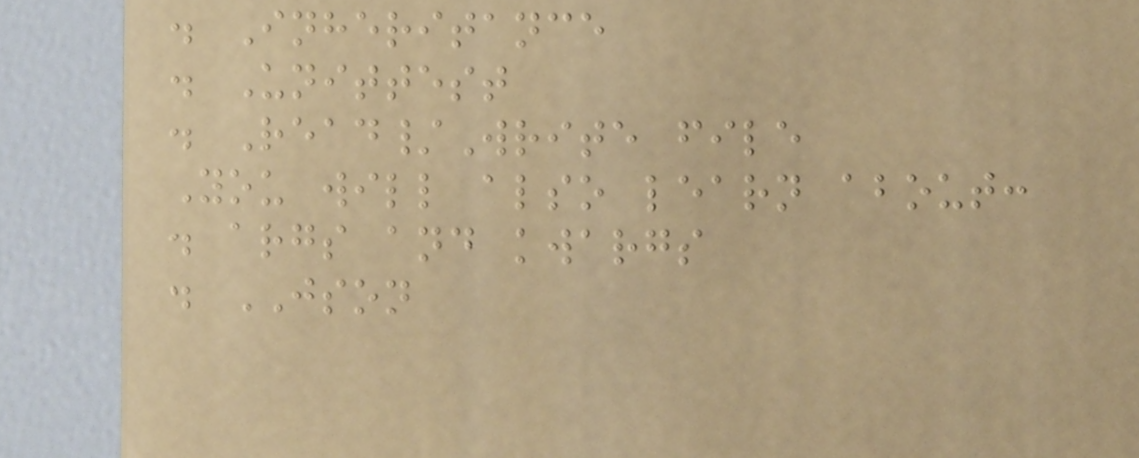. Inheritance
. Unittest
. Read/Write file
You will also learn about:
. args and kwargs
. JSON
